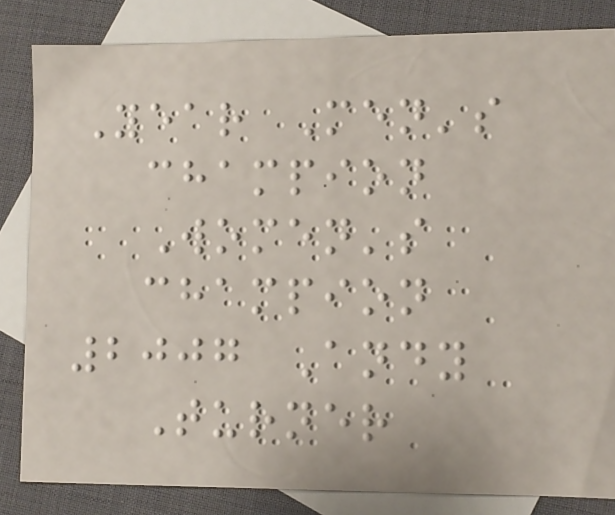Year Men's
champion
Women's
champion
2007 Andy
Turner
